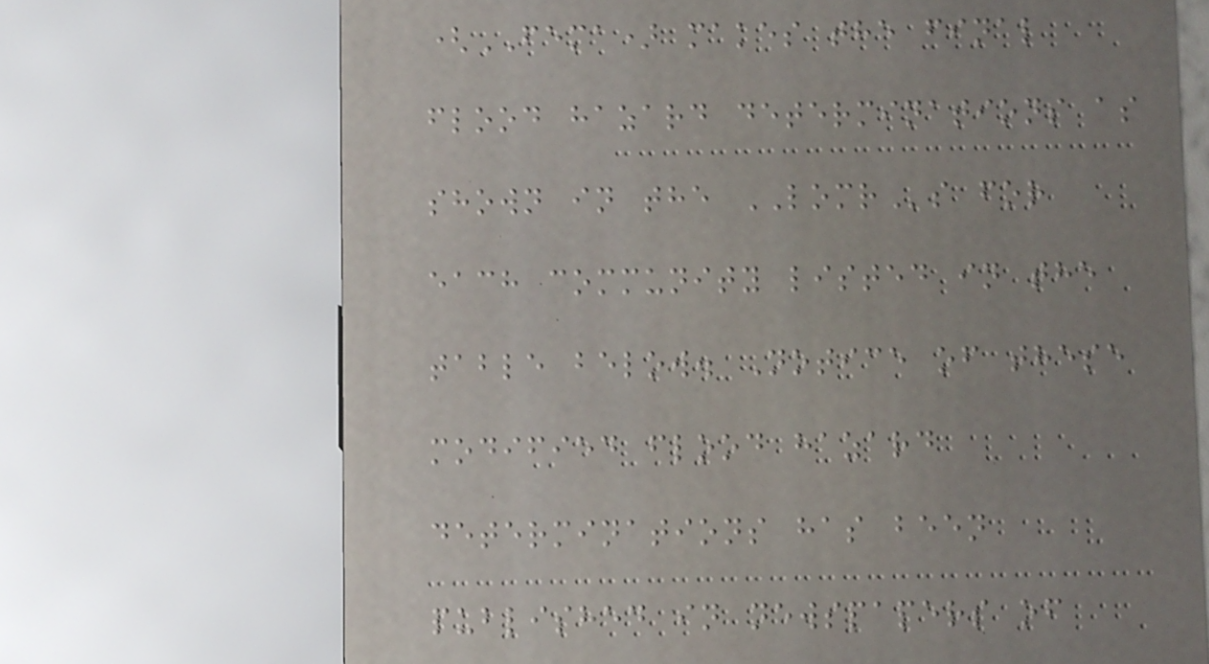(FEMA) makes the final
flood hazard determinations as
shown in the LOMRs for
each community listed in the
table below. Notice of these
modified flood hazard
determinations has been
published in newspapers of
